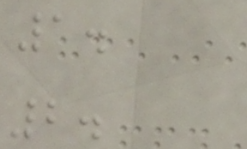1.
2.
